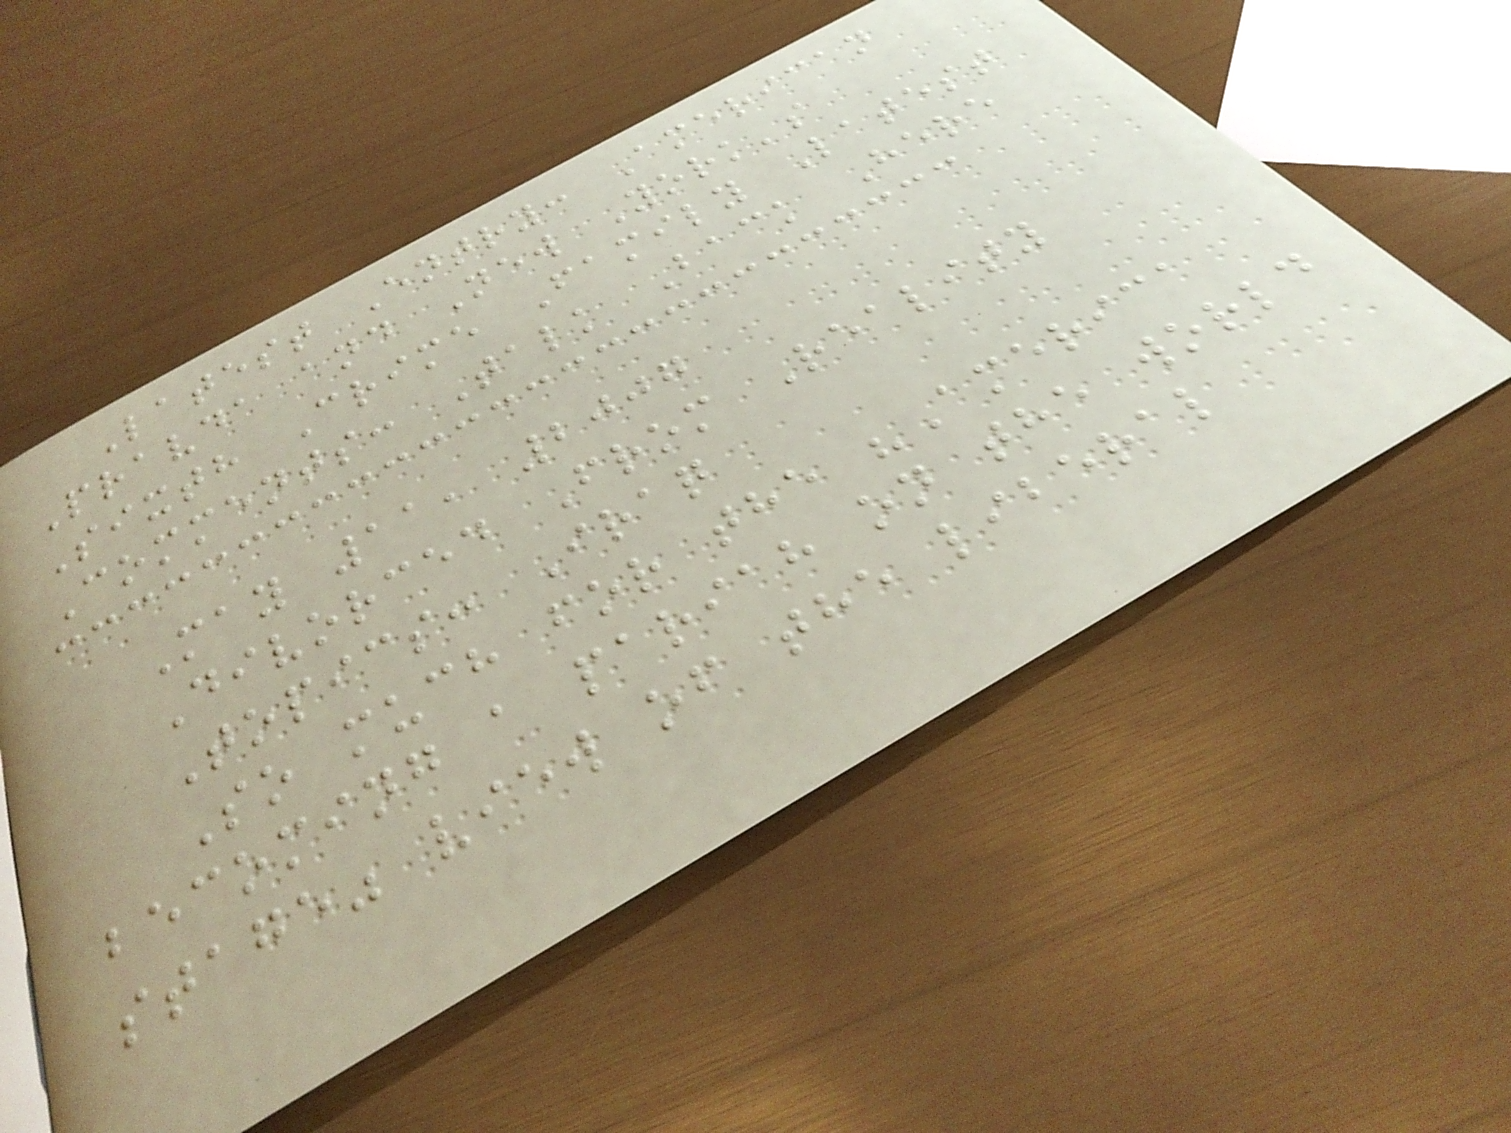Latest Entry: American
Pravda and New York's
Sixth Crime Family Latest
Comments: Talk Back Here
May 11, 2007
Divorced From Reality
Topics: Iraq
So much for the "America
becoming a pariah on the world
stage" view of the liberal
